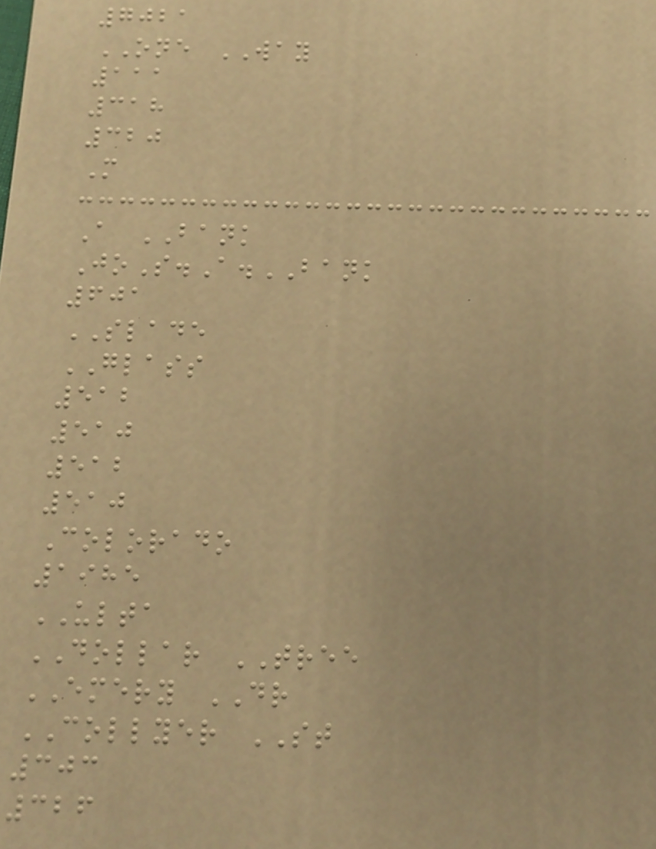7021
ONE WAY
111
318
320
M
A BANK
JoS.A.BANK
601
SLADE
GLASS
512
510
512
510
Colorado
1985
ULTA
DOLLAR TREE
EMERY DR
COLLYER ST
303
326
